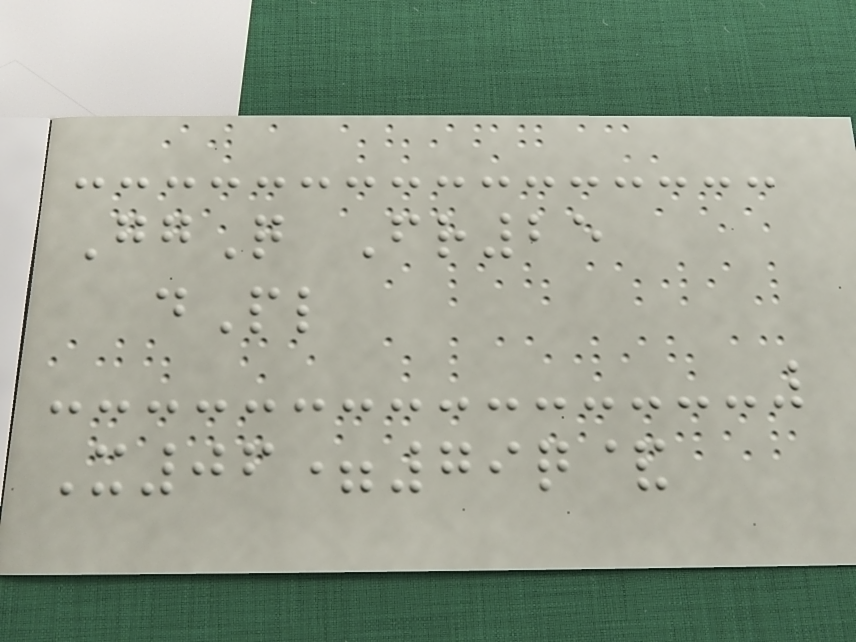GgQ Fr25
dPl
X06=79q&
